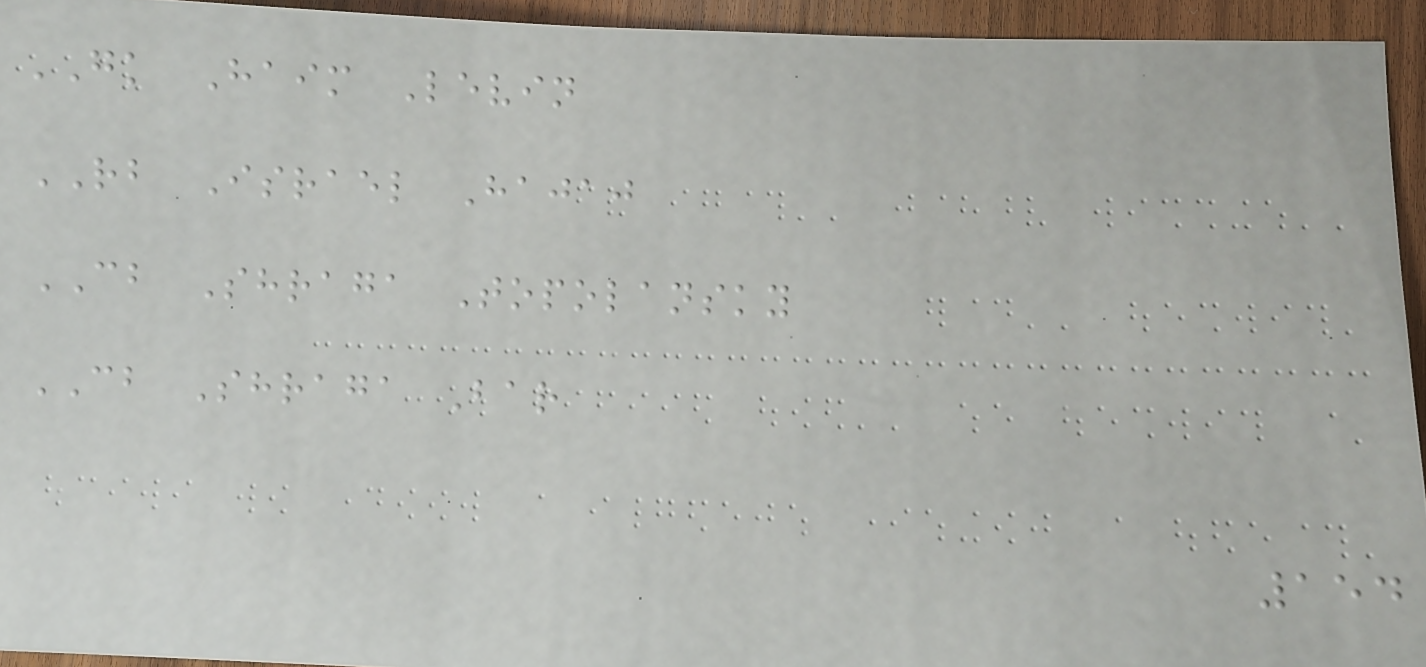GK Haim Levin
RB Israel Hajaj
CB Shraga Topolansky
CB Shraga Bar
154
